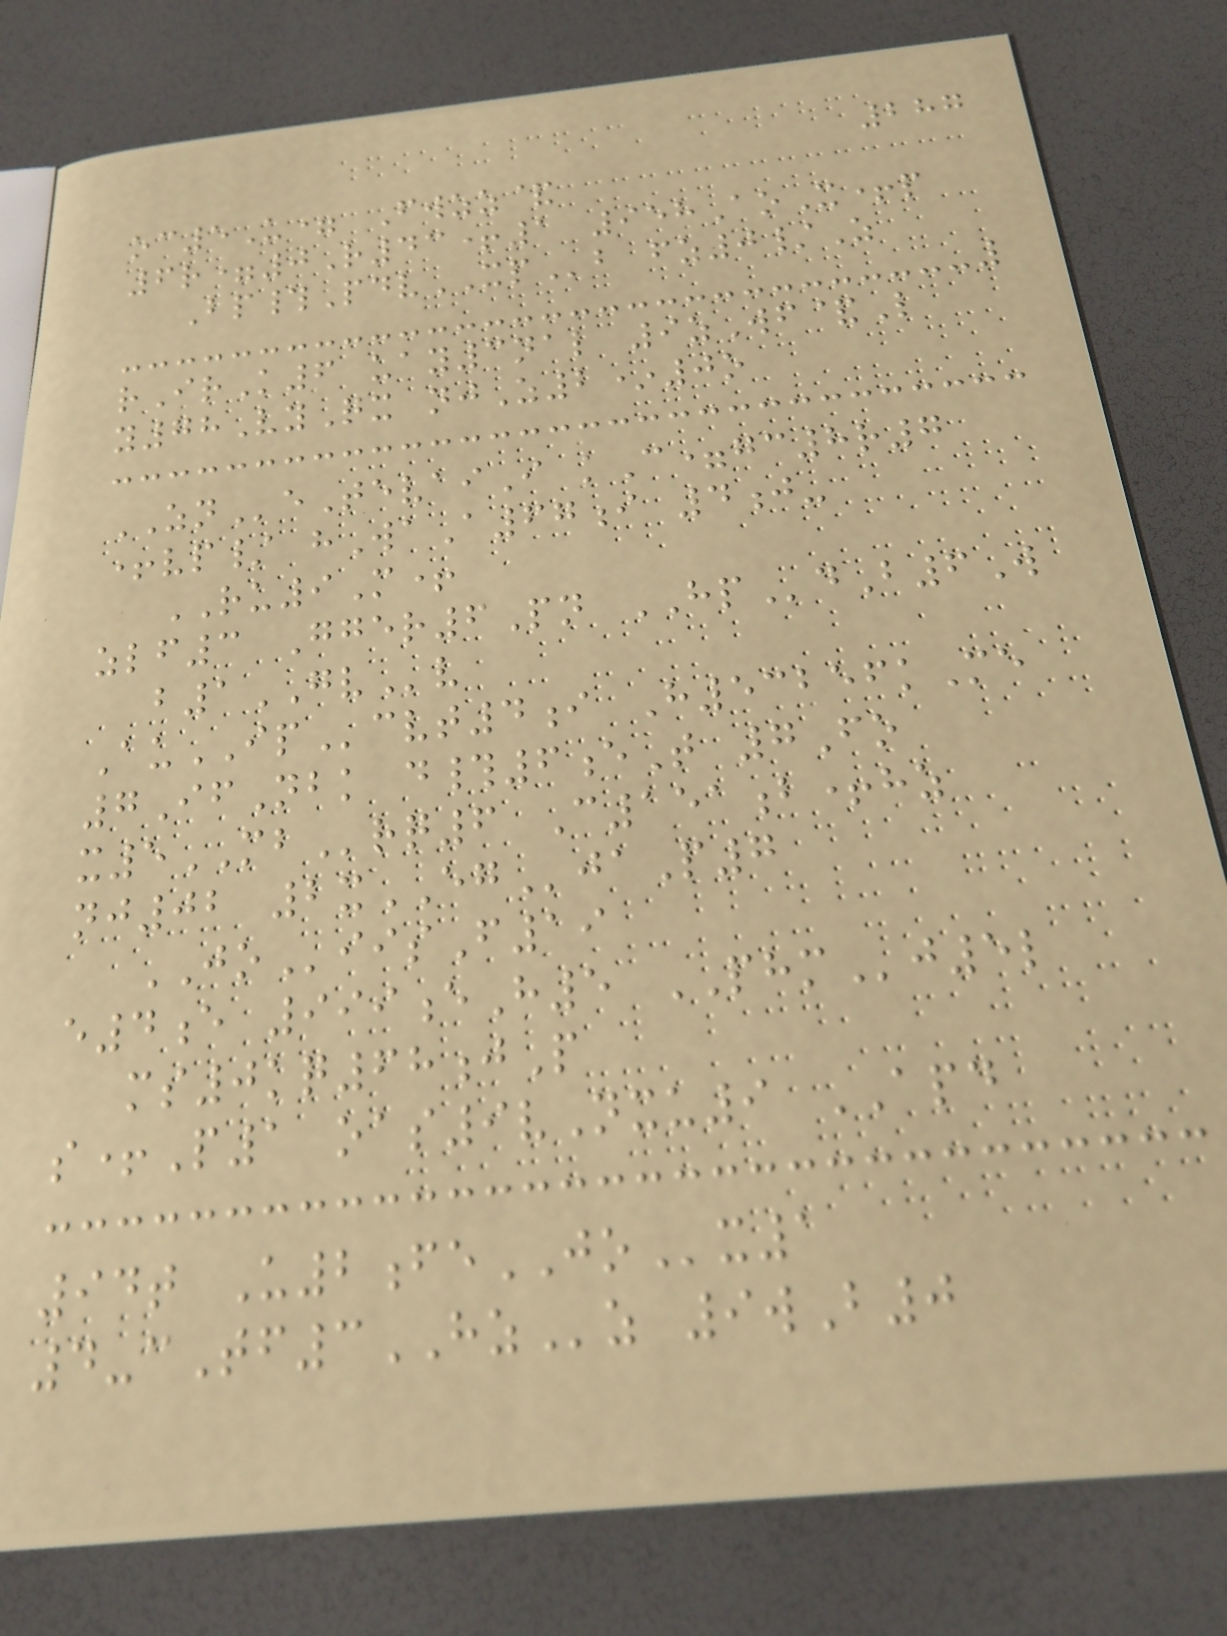287
oc5U= Fwzz&
6r=0R43+1 958AoX+p
Bp#PdvXPb fz0/Z
rIrK6 uay3nal 9zWf&L
y78VyQx njZ2*0o
ZNeTevaiI kC=gc8r7
+vp/ hWaA67i 4j-
RU9M+
zlf3 Gger6Pn HPdB6W
b1GVv
AuIPcvt4i H53256kMe
7IfNbk d#6eT 7Fo
x5MBrq6 C151b+hz
nj02 2xEGjaP7
JOiisF19
e4e 999eH5 PHMj5l
ms0kq68jP
s+P1 oas9vNxu9 APD
94t U2feJOx1
4-cTf3HZz 9wB0
